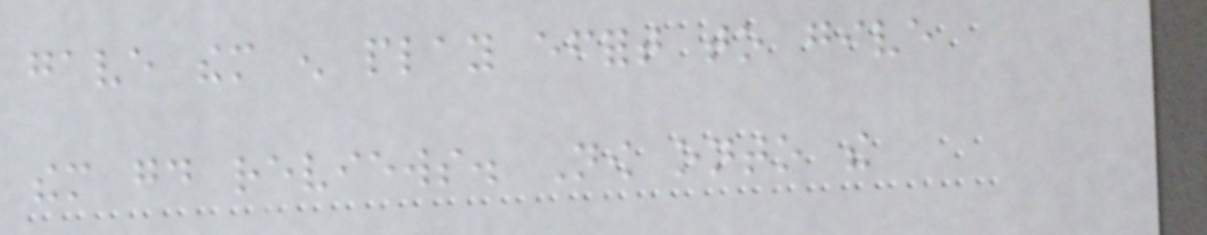gave them enough play effort to give
them good reviews. Now onto the
